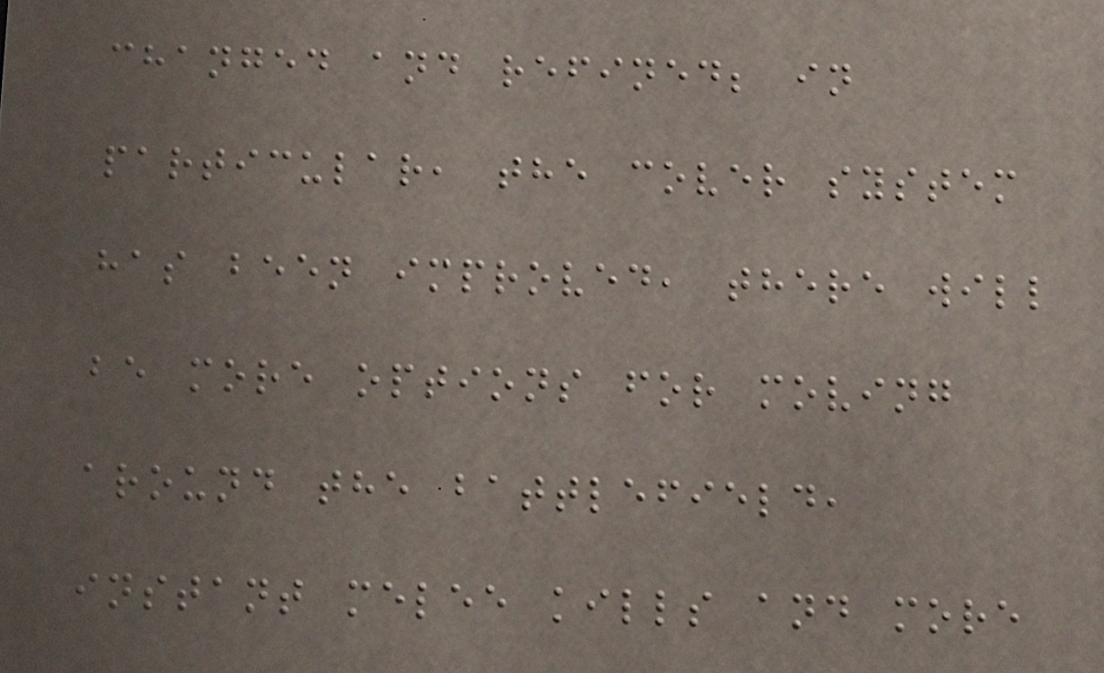changed and refined; in
particular, the cover system
has been improved, there will
be more options for moving
around the battlefield,
instant melee kills and more
